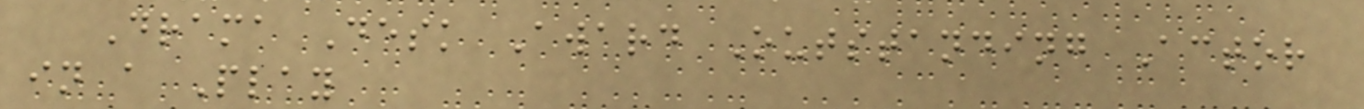Drama Desk Award Outstanding Actor
in a Play
